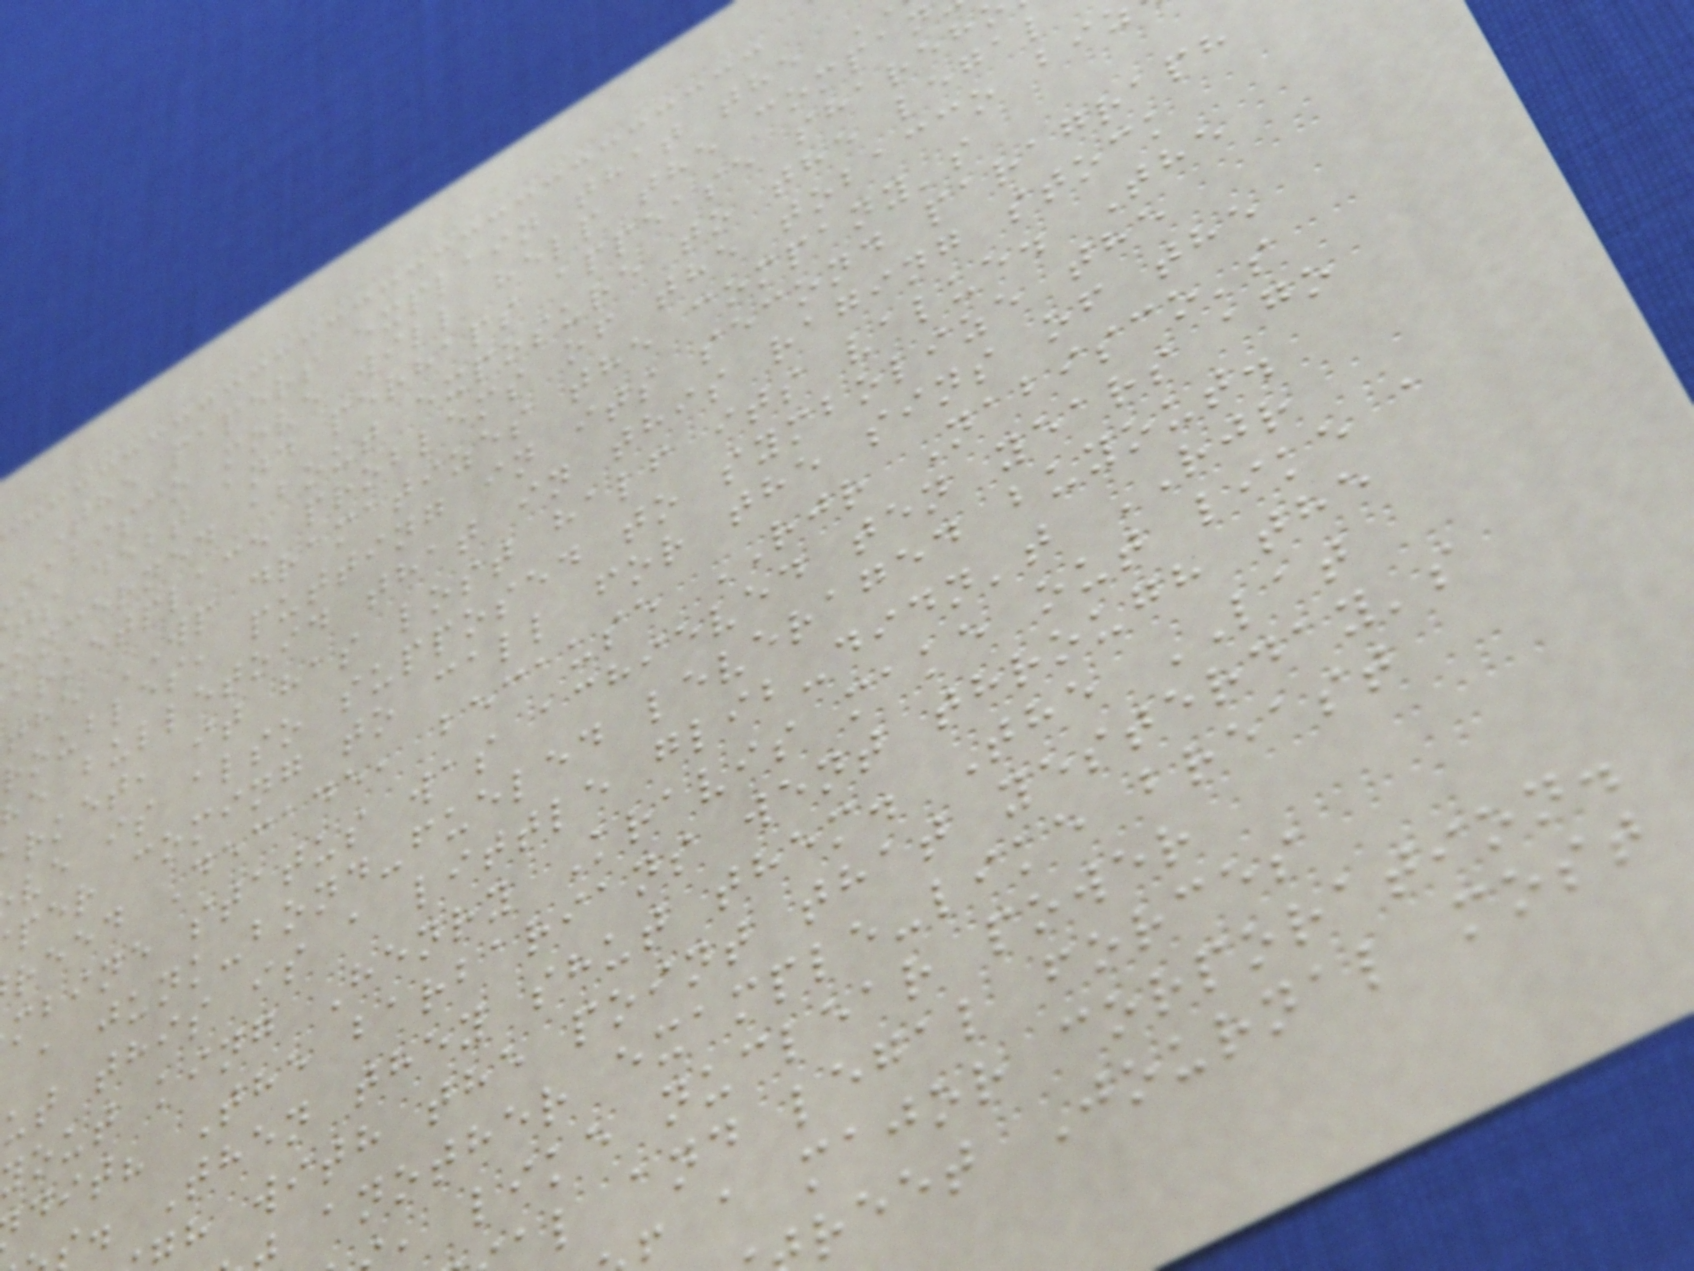The papers explain that the
nabisco move will help the compan
ts debt and perhaps appease shareh
oncerned about exposure to the legal
arketplace problems of the tobacco bi
the WP dramatizes the company's
roubles, putting in its second paragraph
e bulletoid that in this raging stock
rket, it has lost half its value. The
ve is also supposed to symbolize the
per coming to call for the sins of the
reed Decade, because RJR Nabisco's
mbine status was achieved ten years ago
a junk-bond-fueled leveraged buyout.
ut this is a little glib-didn't RJR
out king Henry Kravis make out like a
dit? The barbarians went through the
. Then they shut them. The LAT
h with the point that yesterday's
another example-like breast
, like nuclear power
l and legal forces
a major corporation.
reet Journal most
